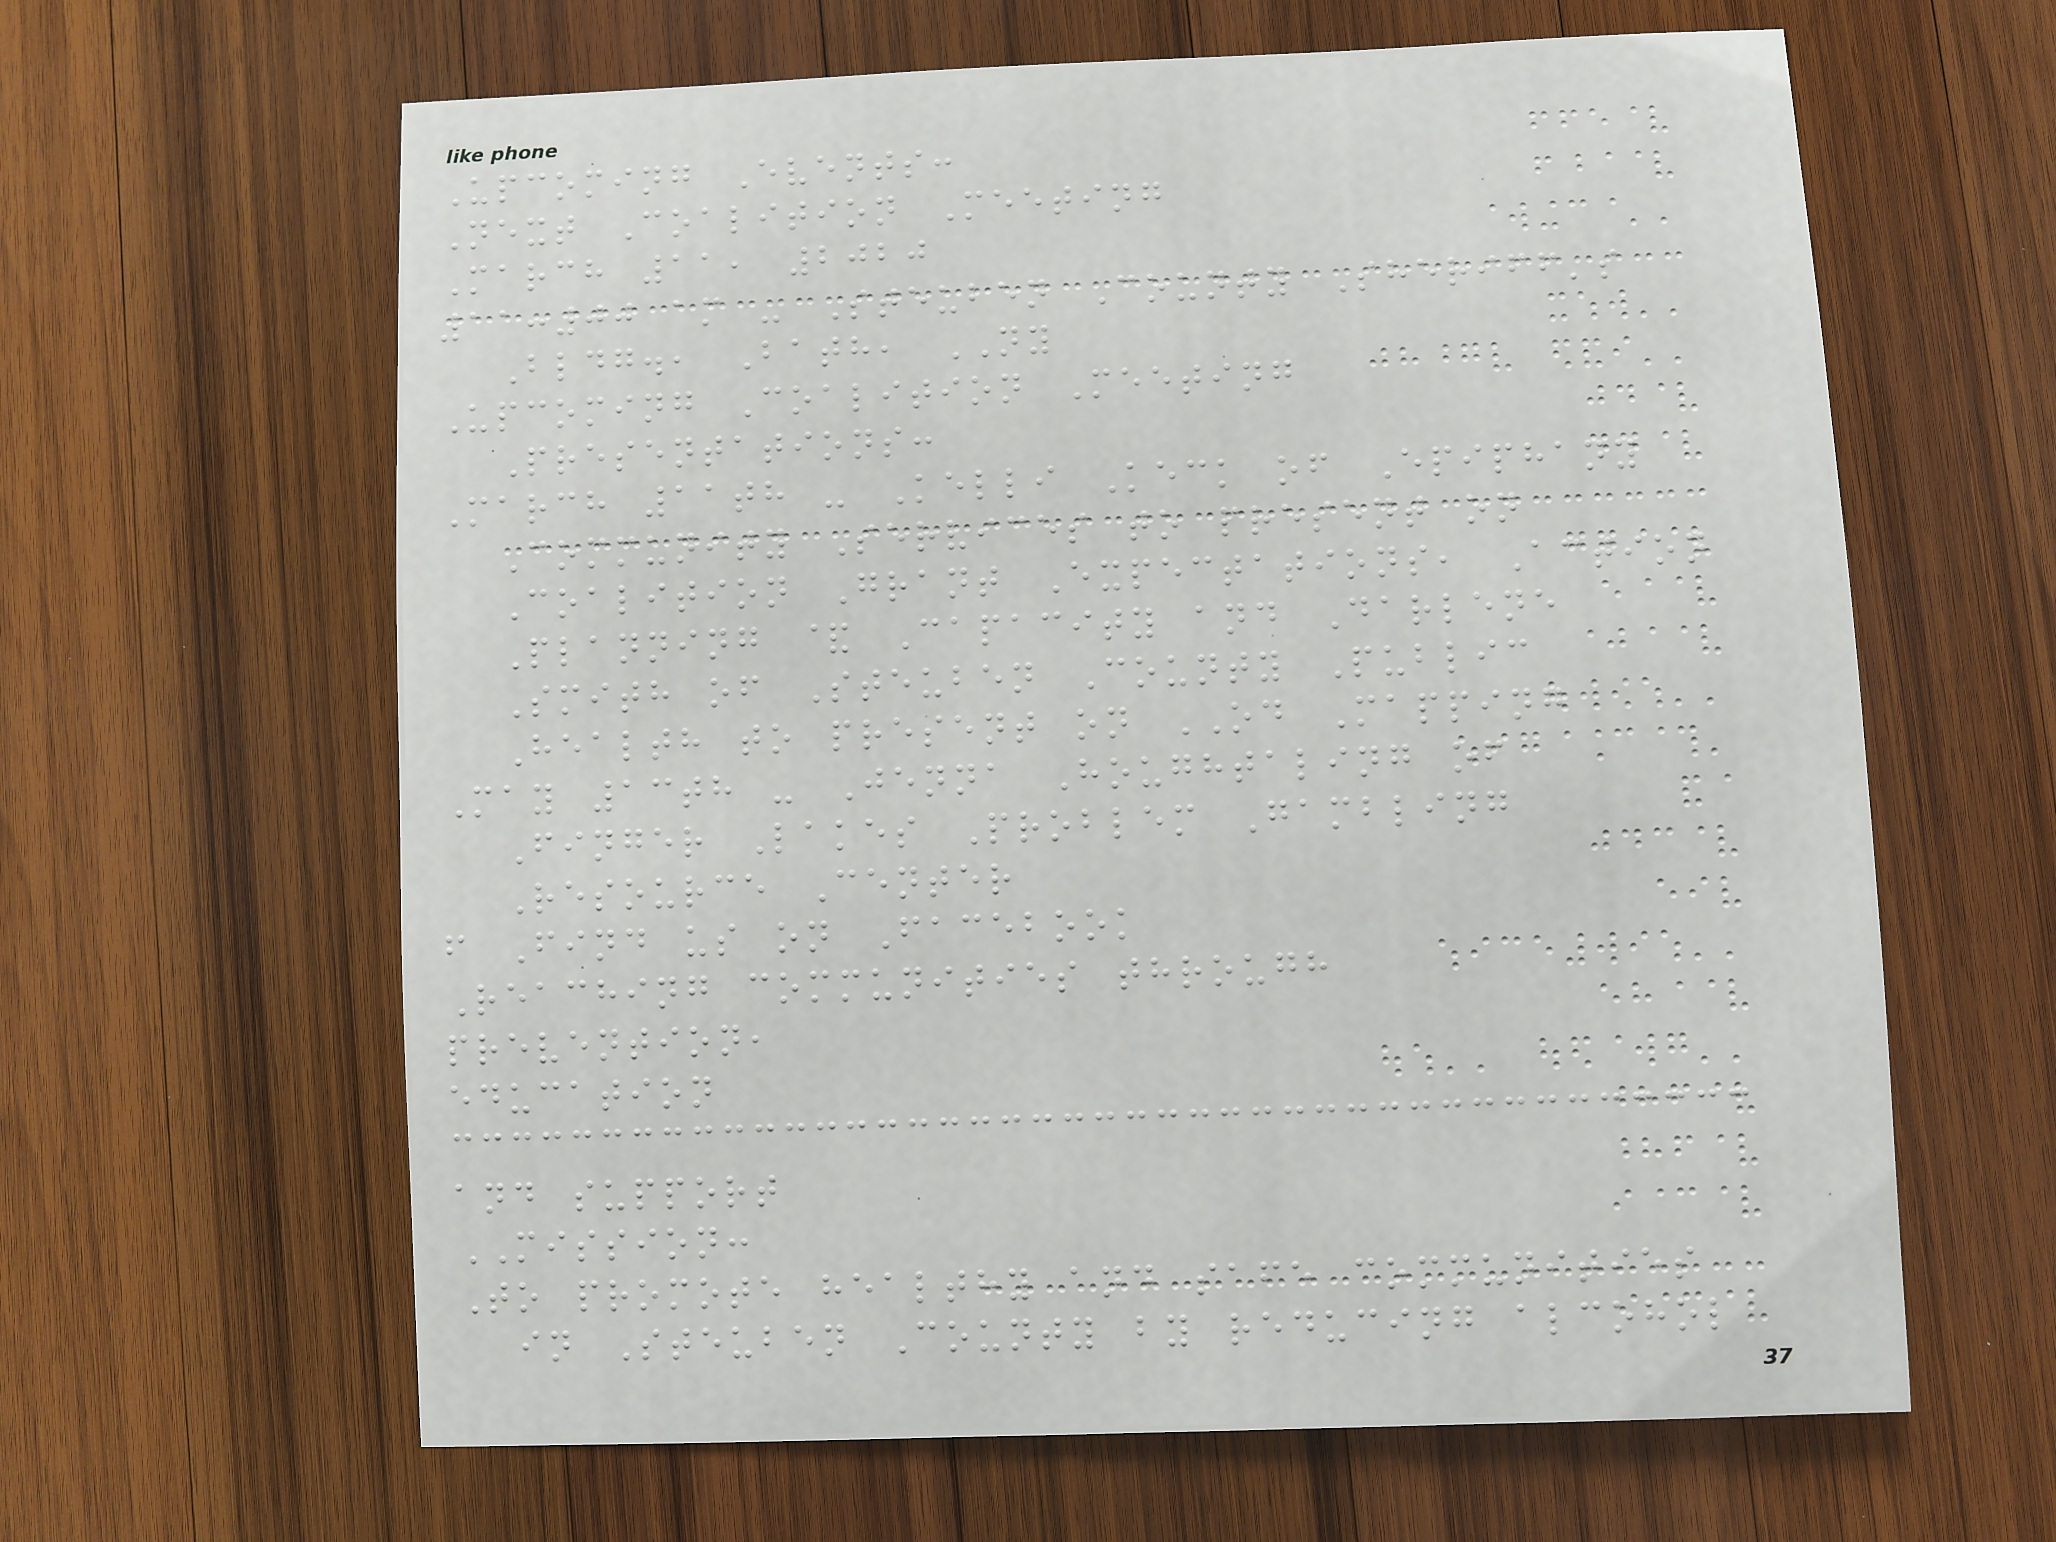Upcoming Events:
Next Coalition Meeting
March 11, 2020
11:00 am - Steuben County Sheriff's
Bldg., Bath, NY
Upcoming Coalition Meeting
Presentations:
March 11th - Kelli Keck of Epiphany
Community Services to present on
Coalition Grant Expectations, Action
Planning & Capacity and Darlene
Smith of Steuben County Public
Health to present on OD Mapping
May 13th - Jenna Houghtaling of
Finger Lakes Problem Gambling
Resource Center
f Find us on Facebook
Reaching communities through
prevention,
education
and support
MISSION:
To promote healthy and safe communities
in Steuben County by reducing alcohol
